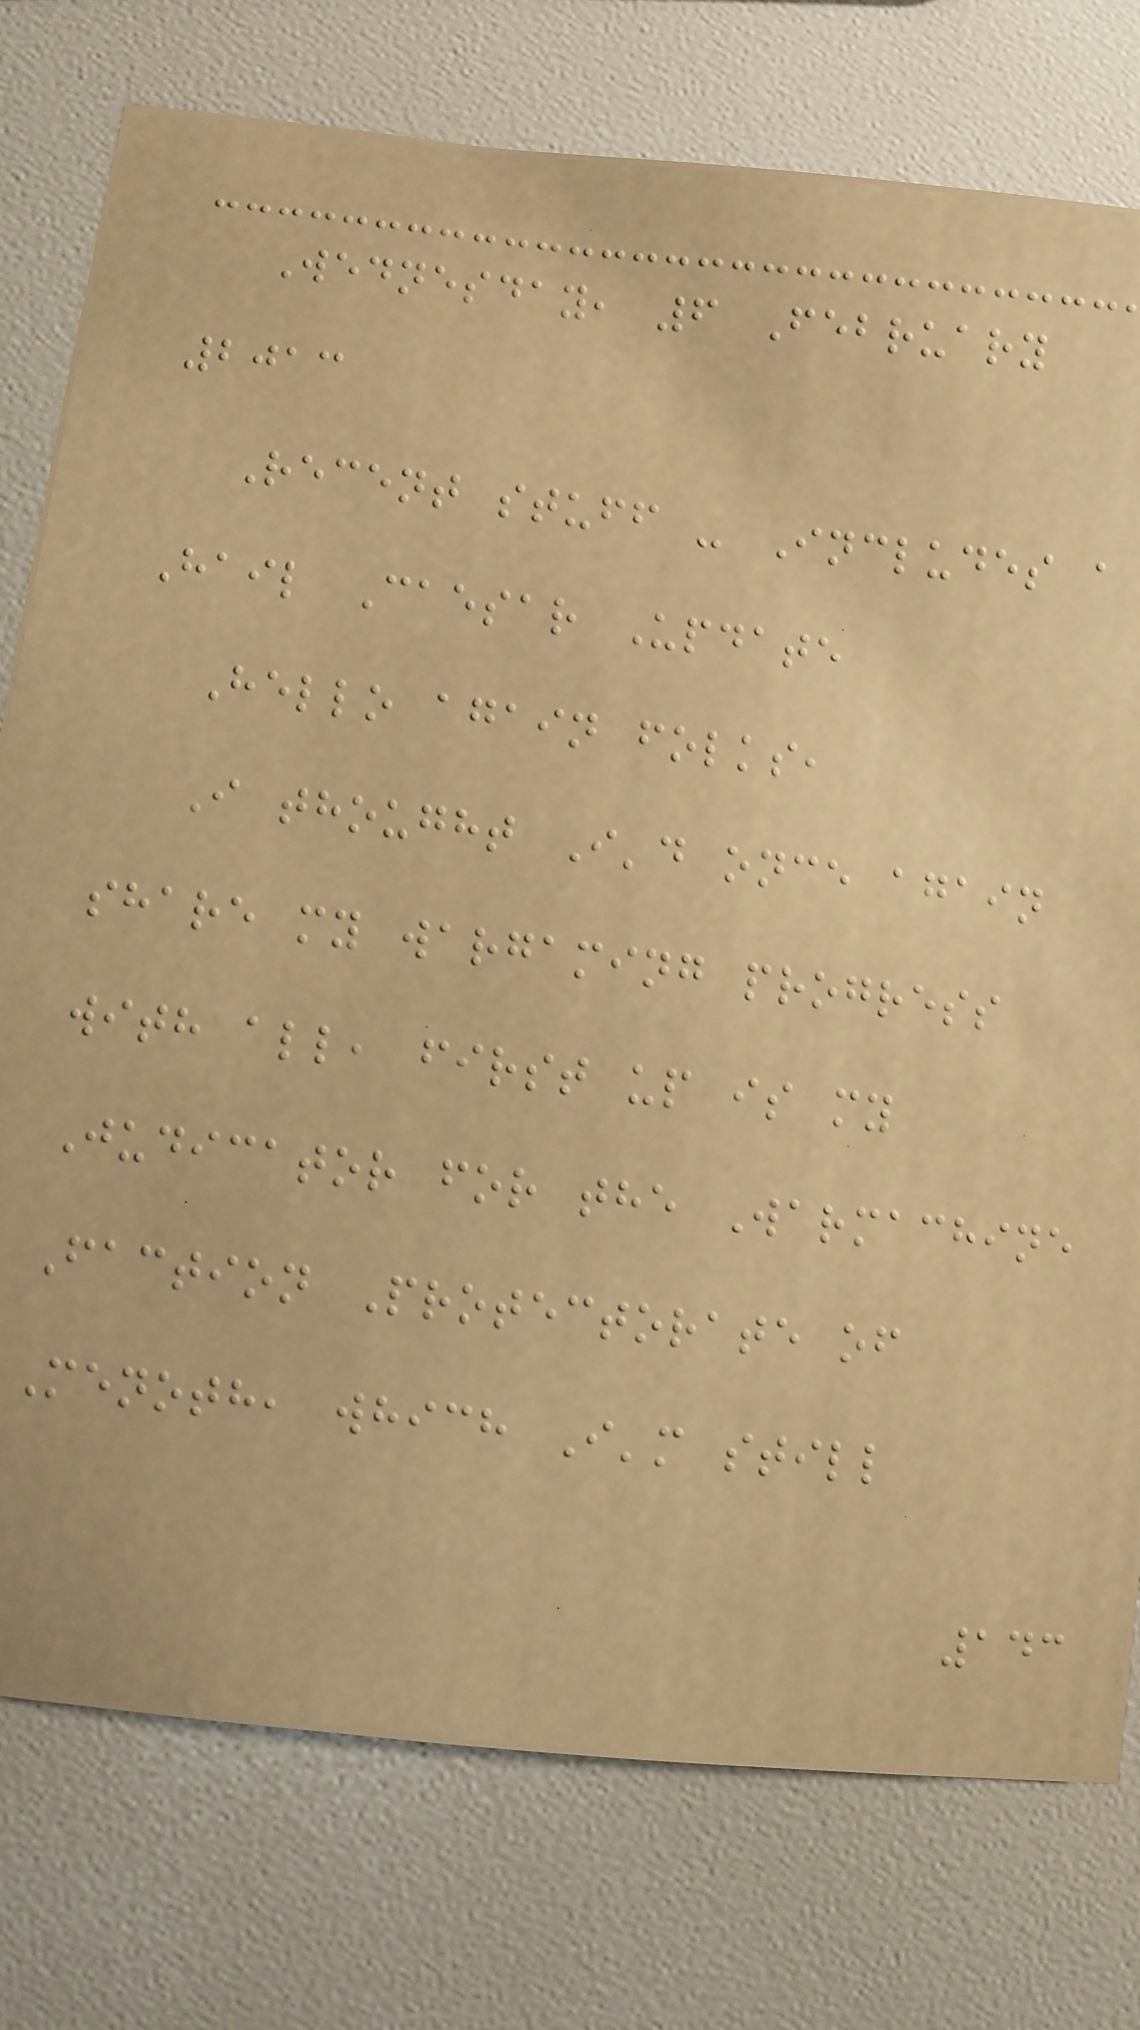Wednesday, 6 February
2013
Recent stuff - Includes a
Hail Caesar Update
Hello again folks,
I thought I'd once again
share my wargaming progress
with all, first up is my
Judicator for the Warmachine
Faction Protectorate of
Menoth, which I'm still
143
